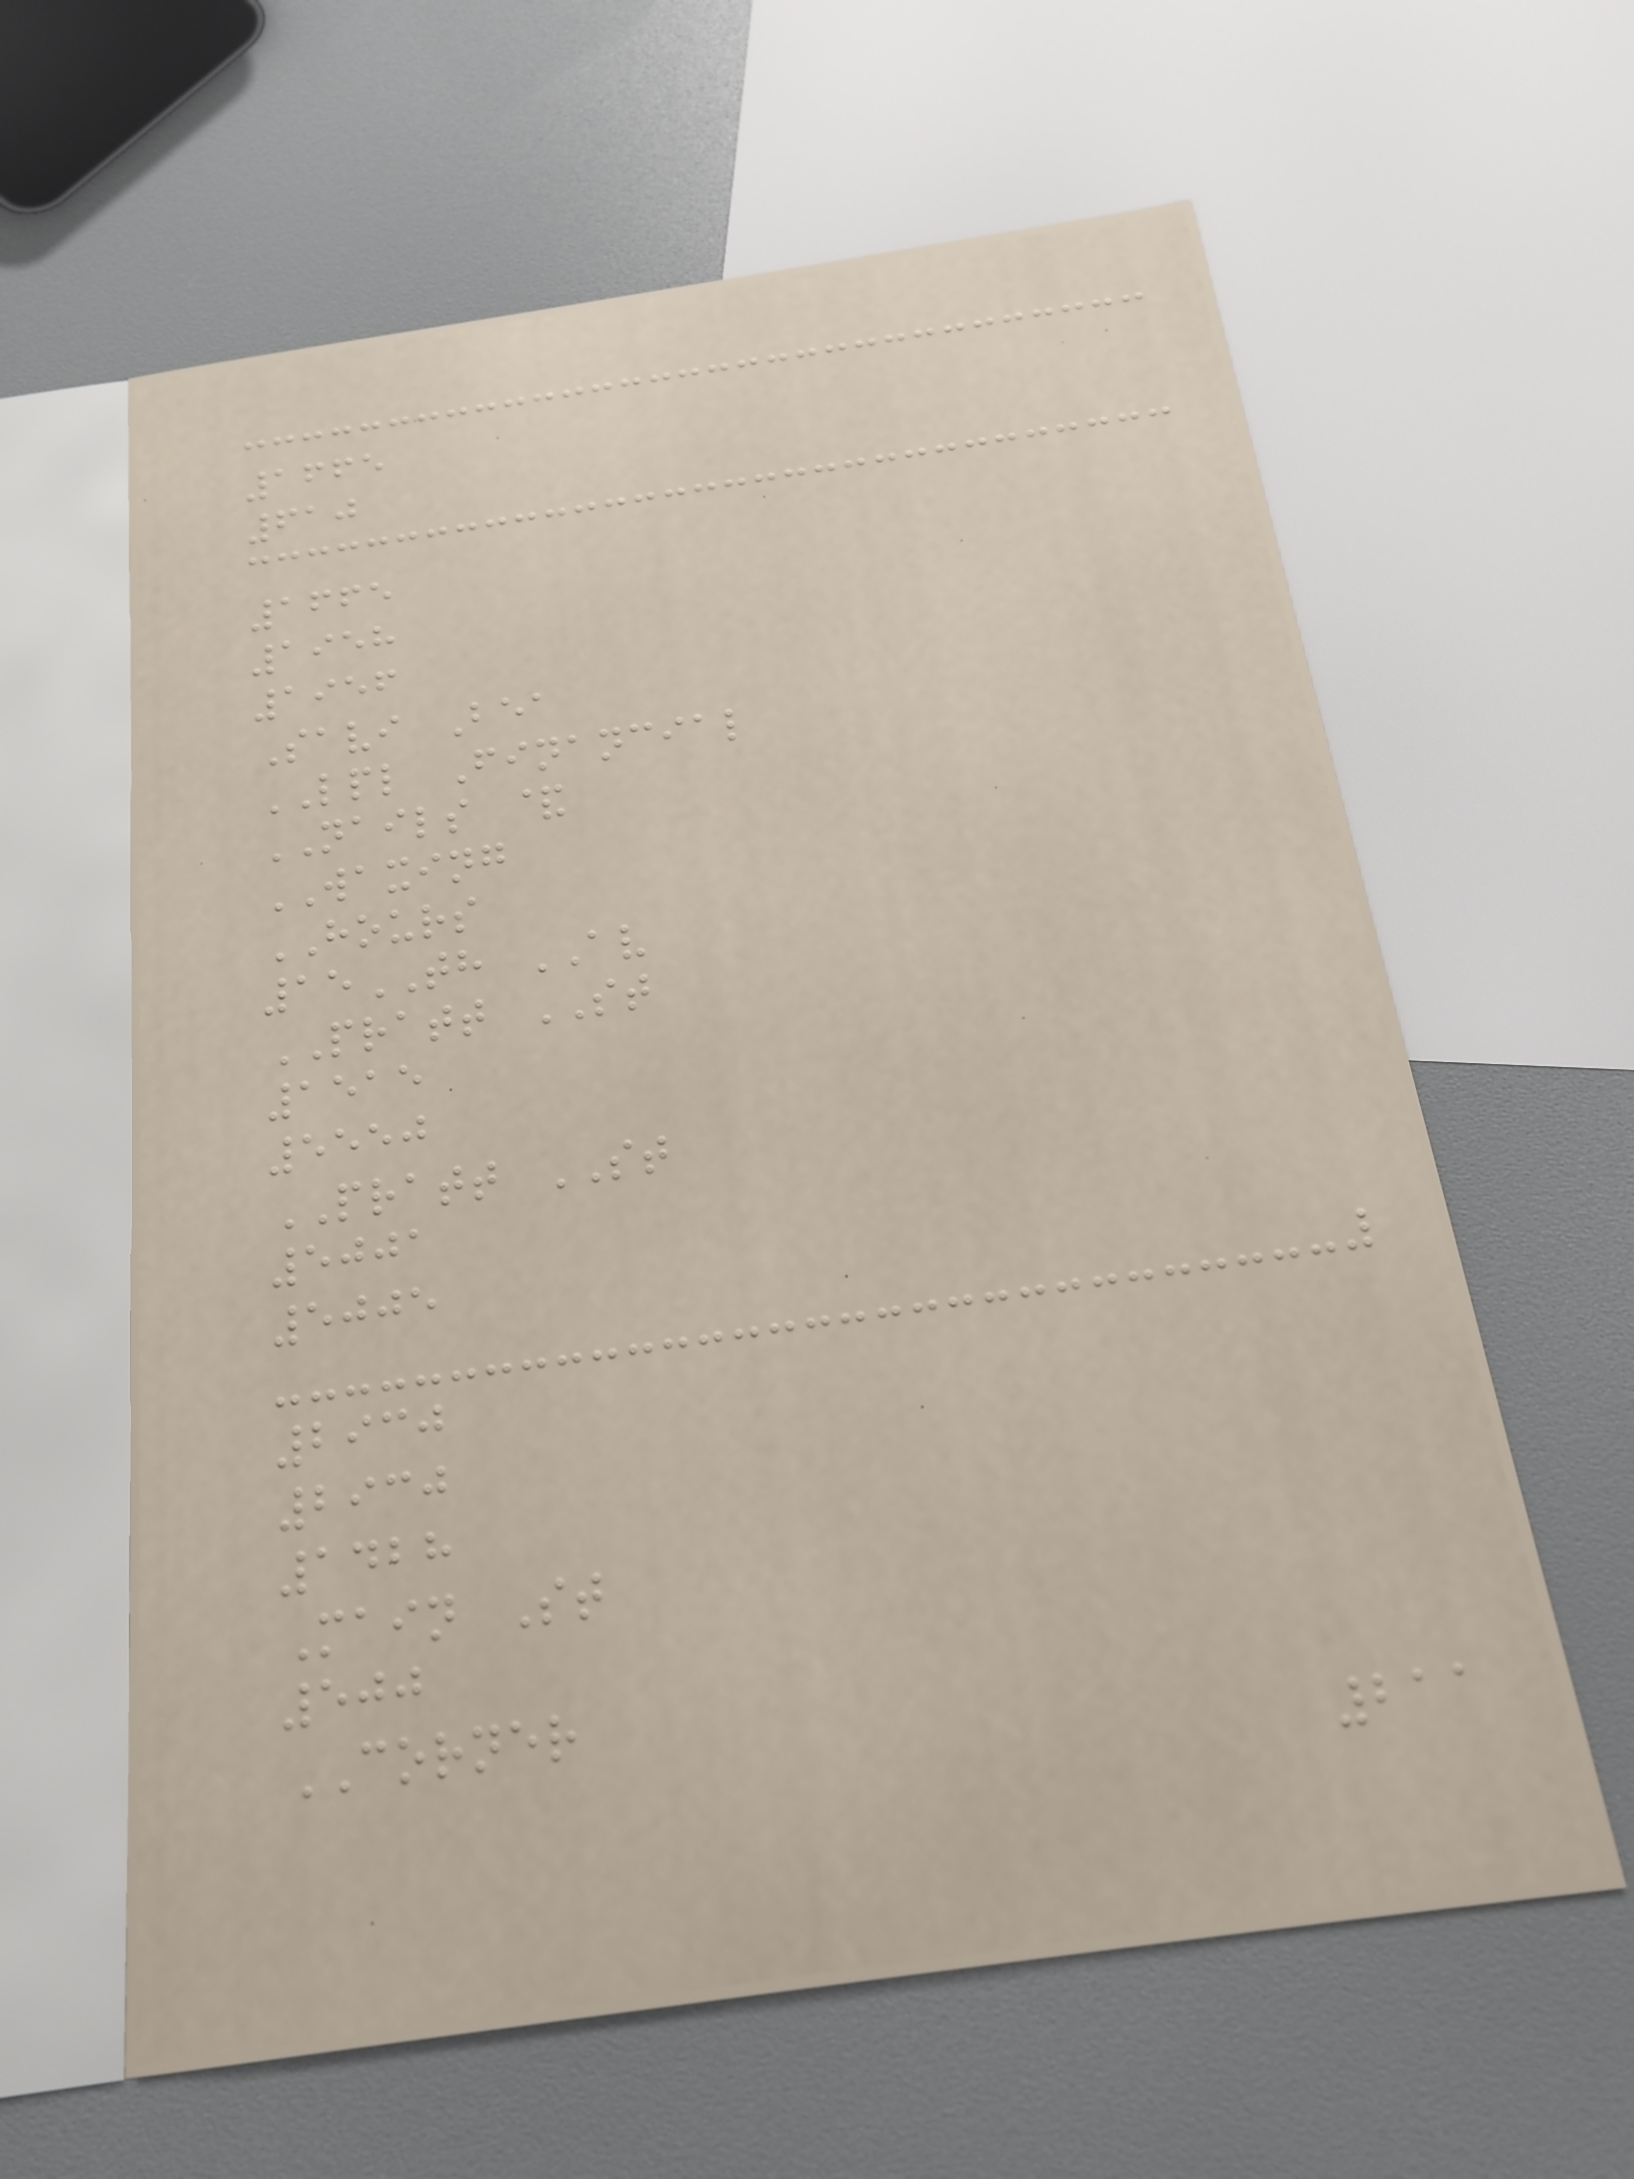1665
610
1665
1958
1956
Savi Bea
LPL Financial
NAILS &
WAXING
HOURS
15TH AV
PRATT ST
1515
5550
PRATT ST
5001
5005
2930
2930
1428
Main St
500
CORNER
211
